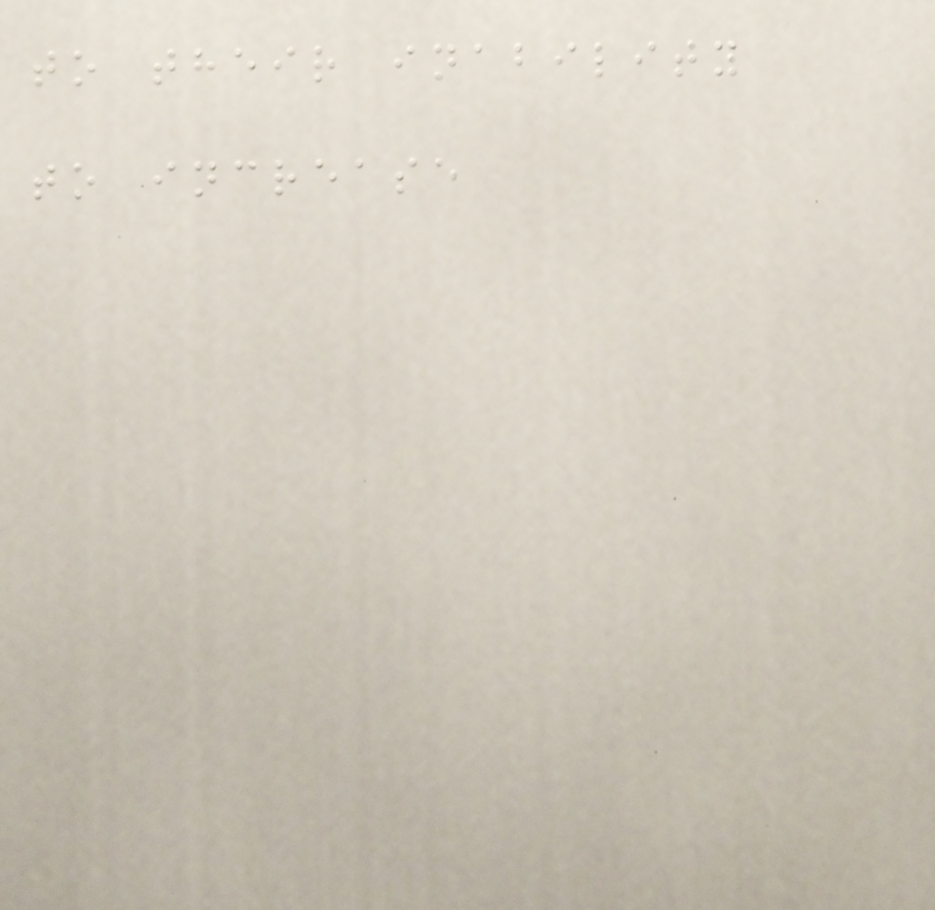to their inability
to increase
